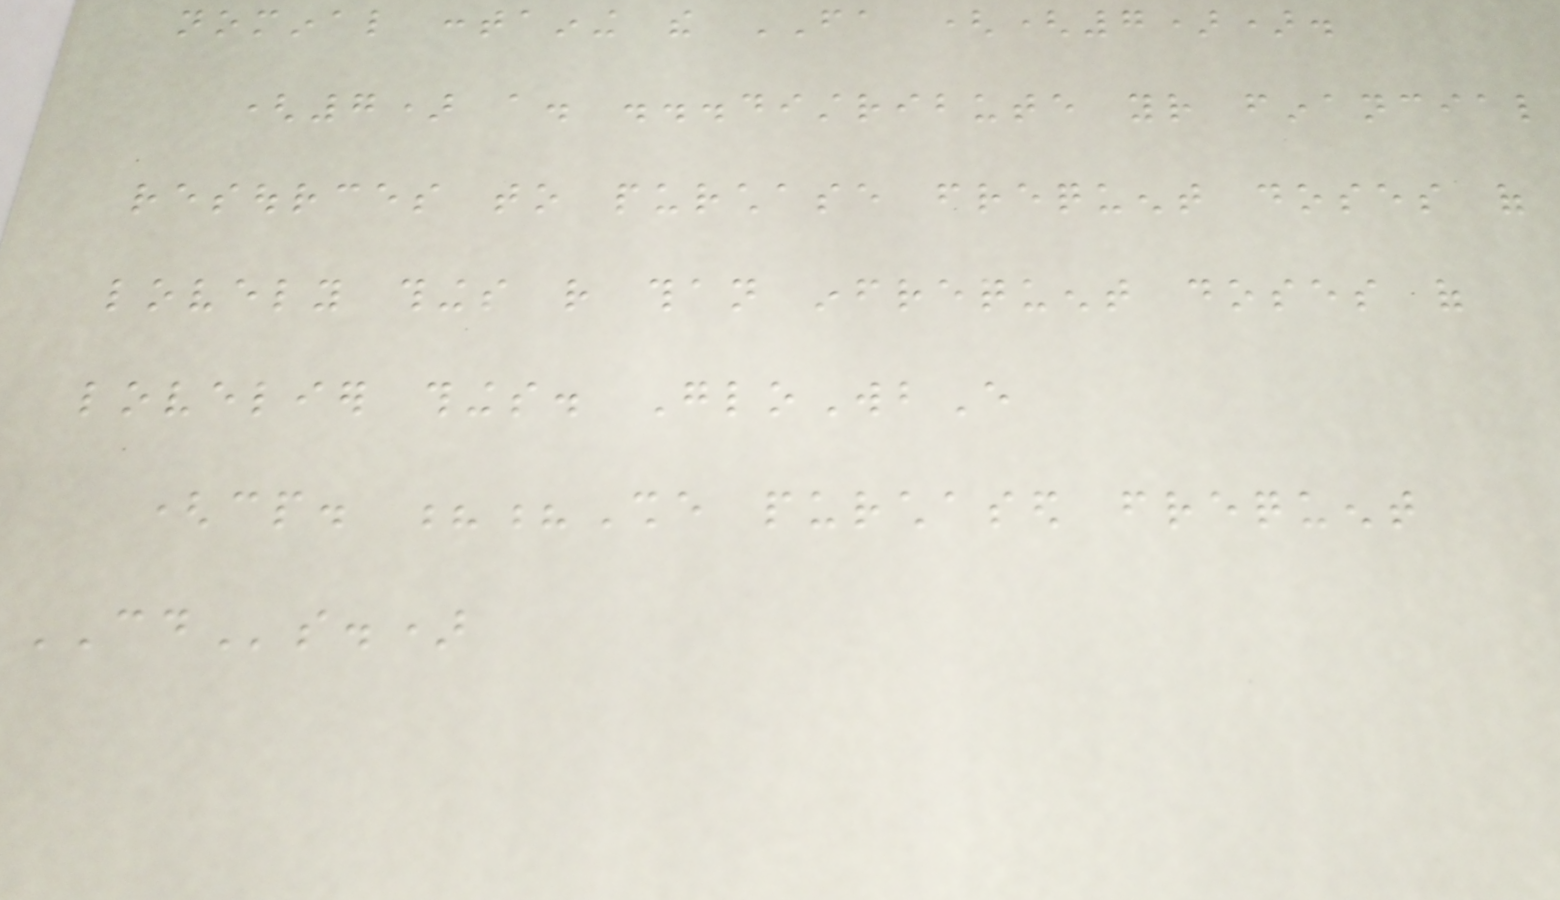nominal containing the FA ((7)).
(7) a. ...distribute your financial
resources to purchase frequent doses of
lovely things rather than infrequent doses of
lovelier things. GloWbE
(cp. ??She purchased frequent
CDs.)
